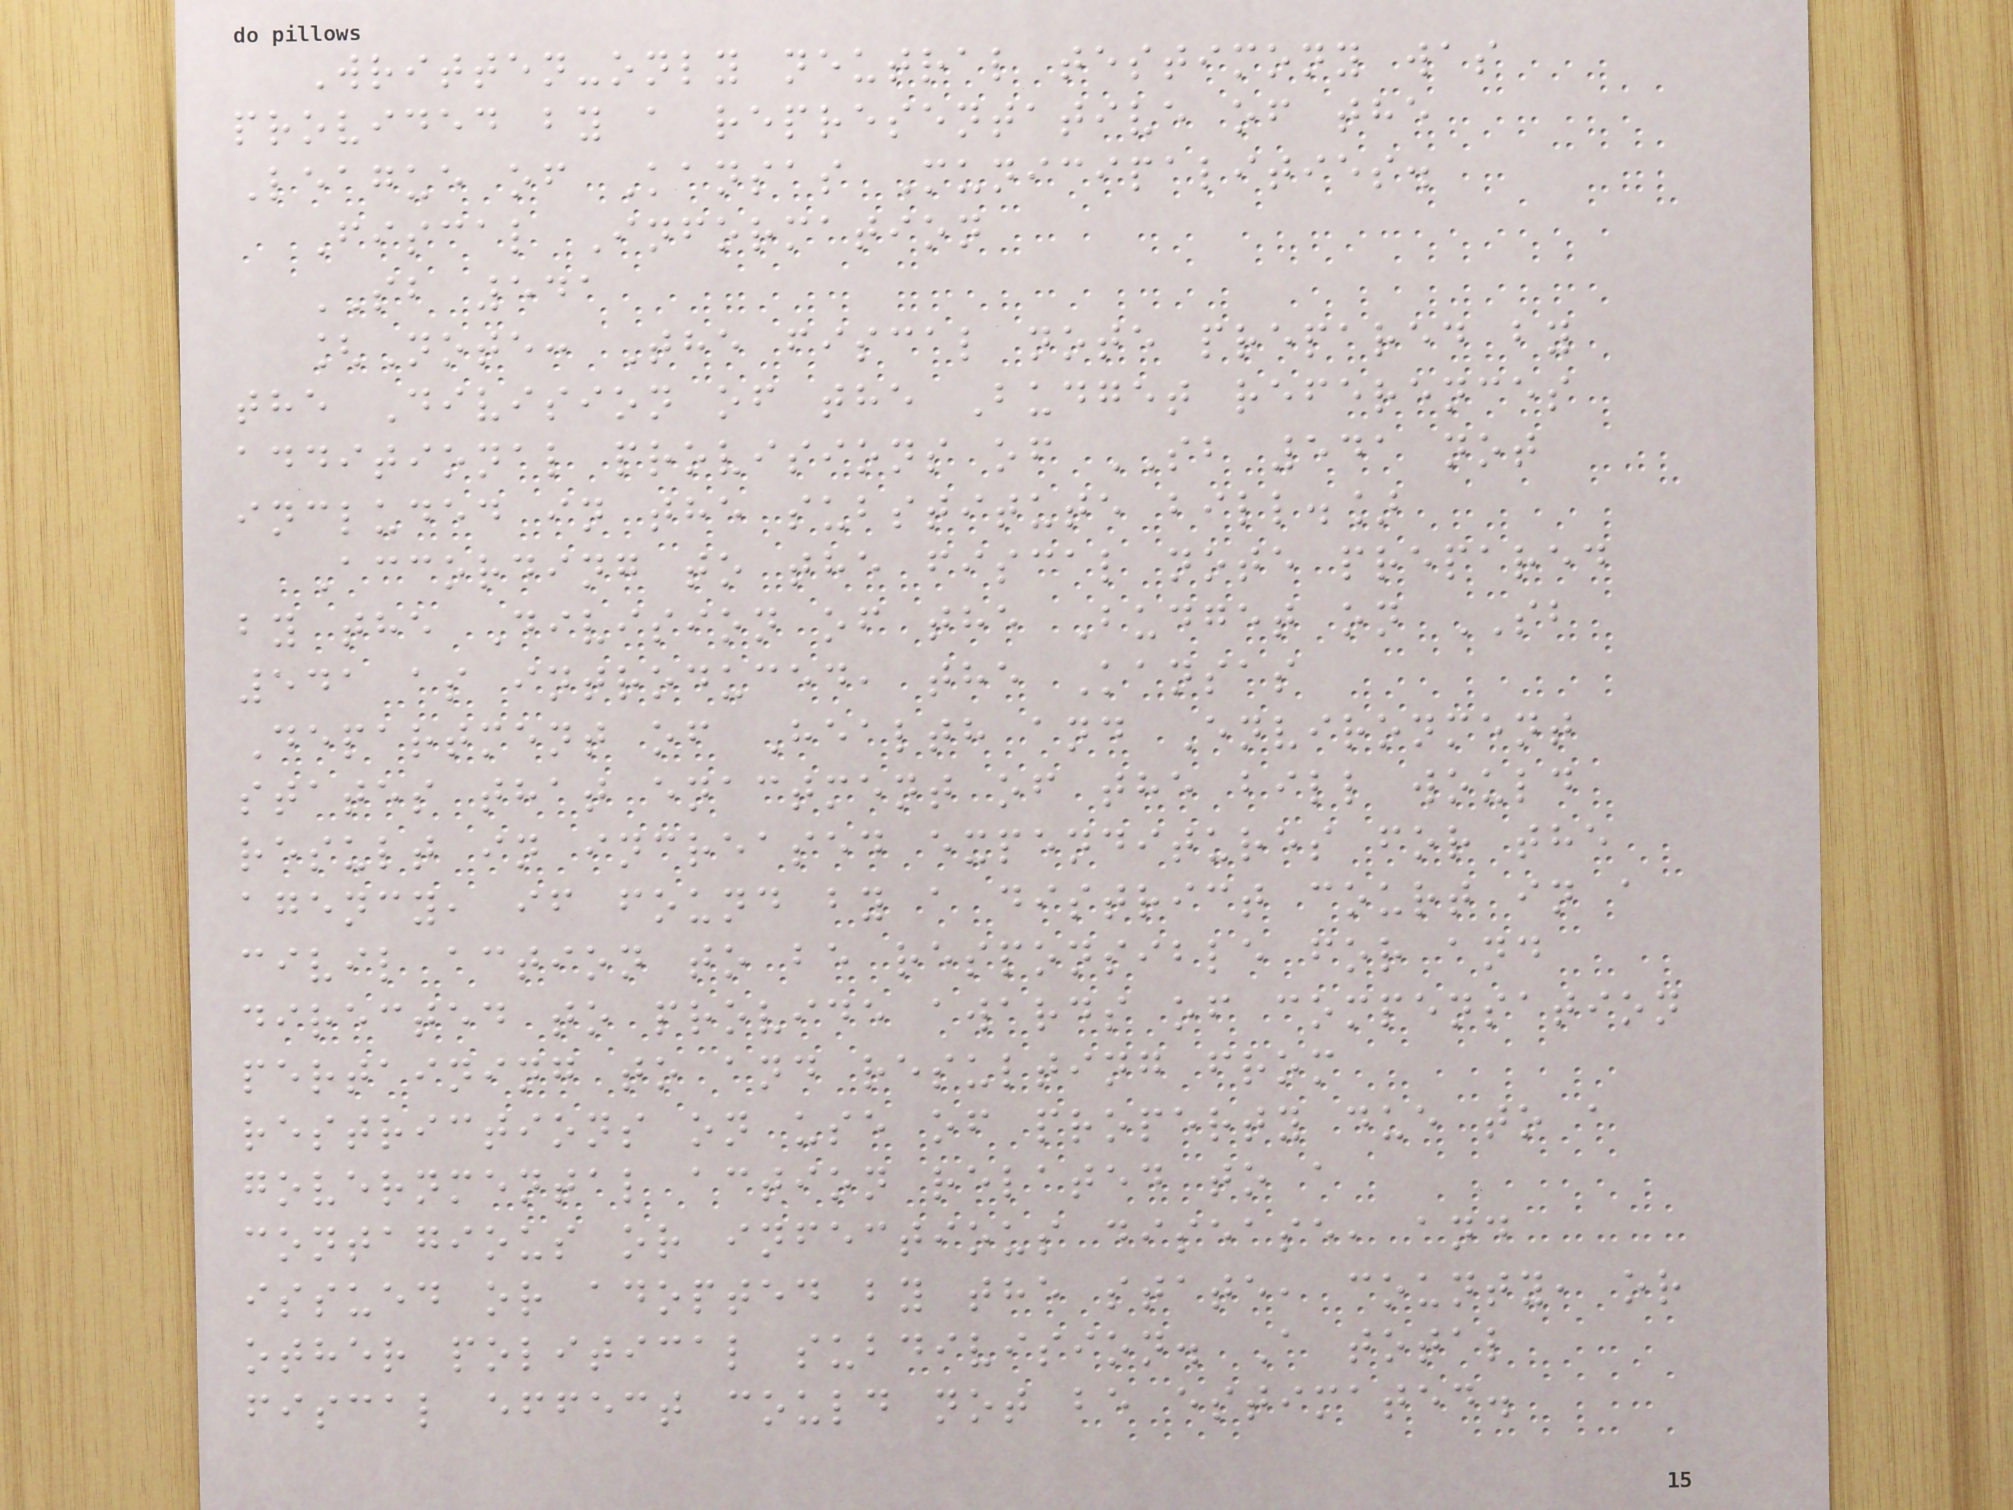Written-only neutral testimony was
provided by a representative of the
League of Kansas Municipalities.
Fiscal Information
SB 541
[Note: The fiscal note prepared by
the Division of the Budget references
additional provisions of SB 541 not
included in the substitute bill.]
According to the fiscal note prepared
by the Division of the Budget on SB
541 as introduced, the Kansas
Department of Health and Environment
states that enactment of the bill would
result in increased expenditures for the
agency, if found by a district court in a
civil action to be responsible for and
directed to provide awards of compensation
pertaining to and resulting from
restrictions on use of property due to a
governmental action related to a
contagious or infectious disease, and
issued or adopted by the state, county, or
other political subdivision. A total
fiscal effect could not be estimated.
